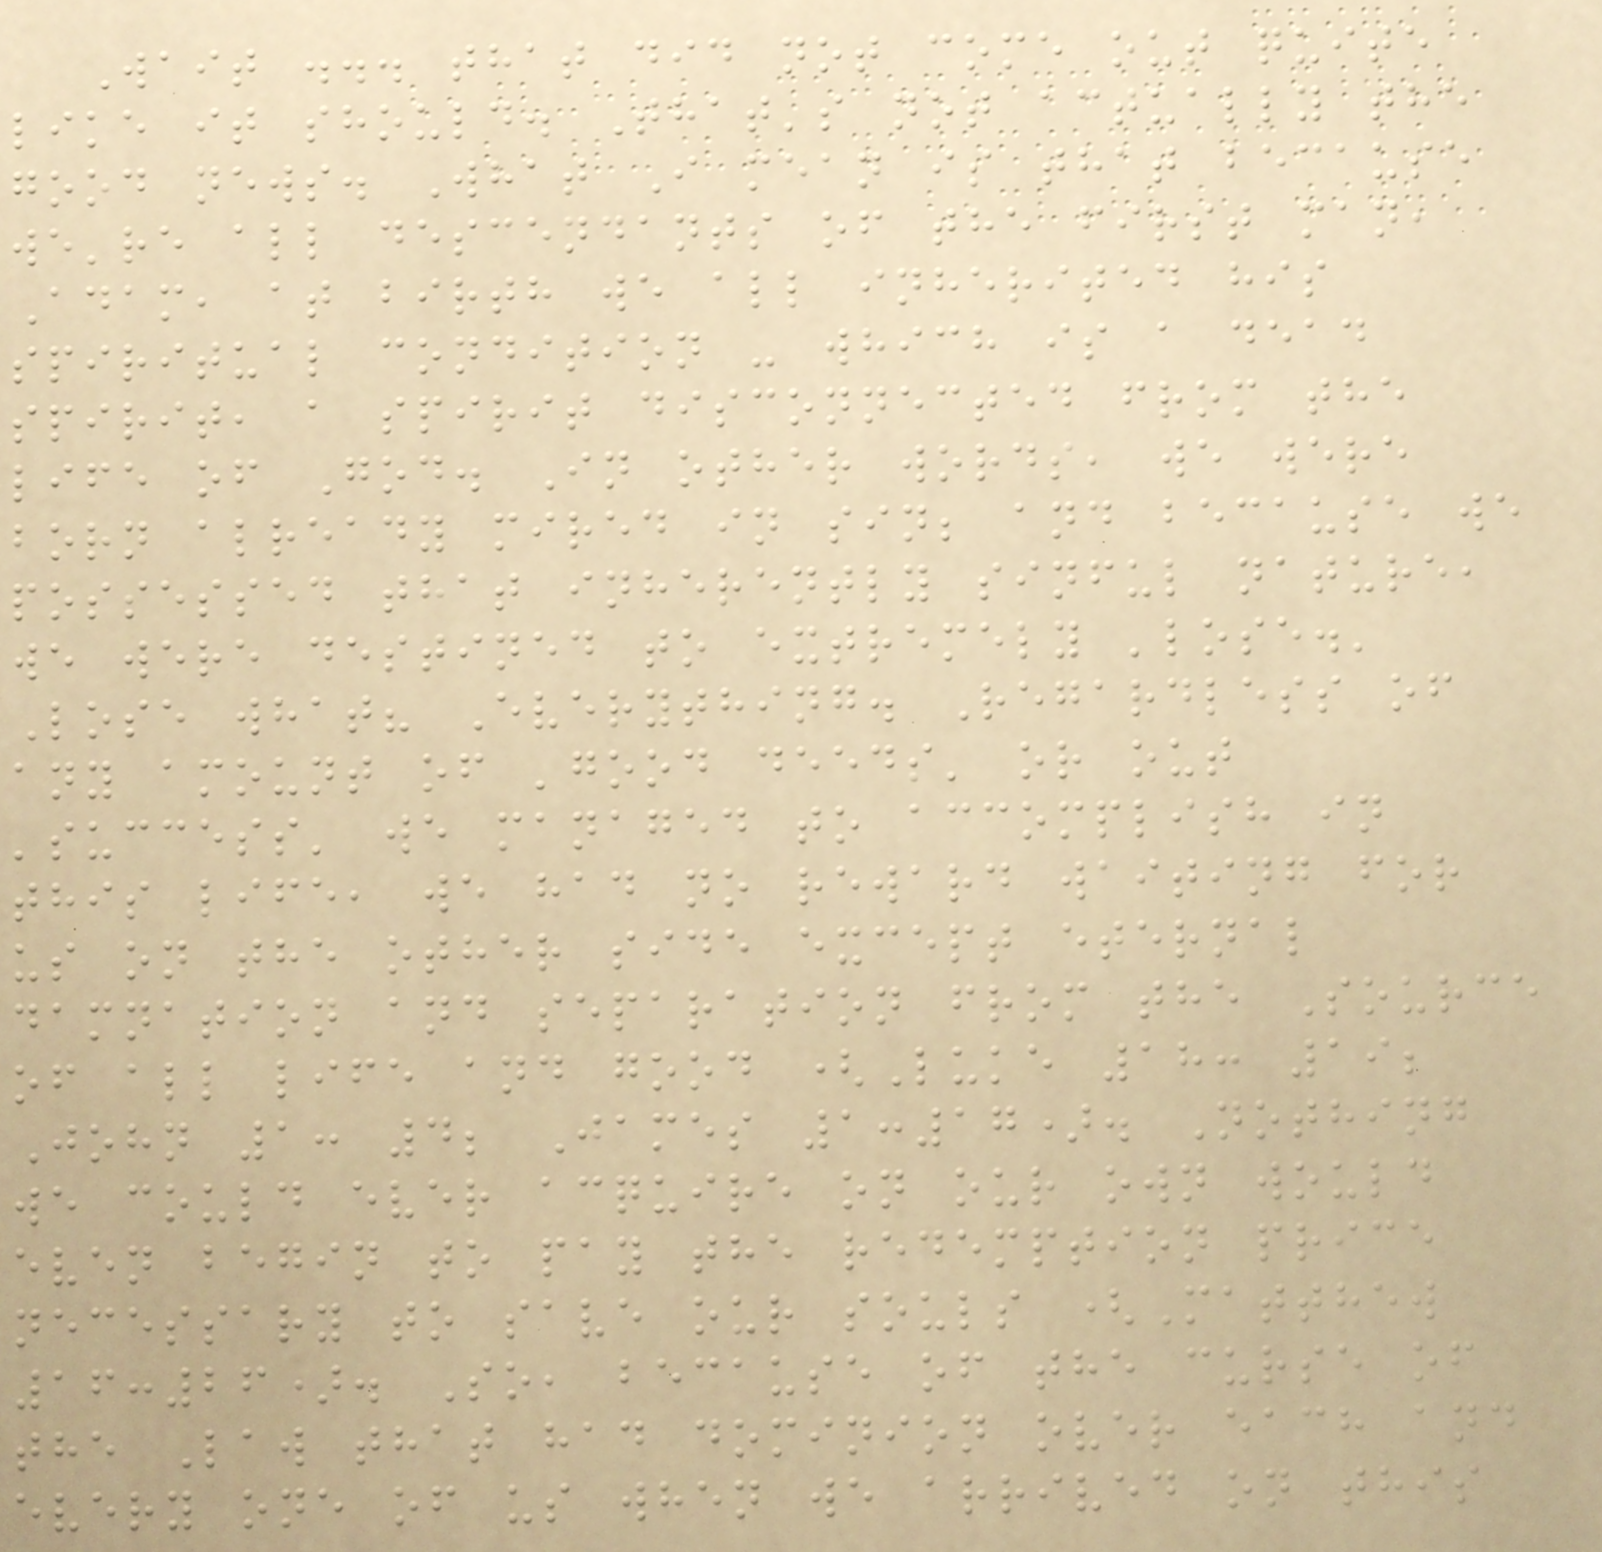Wait ... that did not come out quite
like it should. That's not actually the
good news. What I mean is that because
we're all descendants of the first man,
Adam, at birth we all inherited his
spiritual condition - which is a dead
spirit, a spirit disconnected from the
life of God. In other words, we were
born already mired in sin; and because we
possessed that inherently sinful nature,
we were destined to extremely 'lose.'
Lose what? Everything. Regardless of
any amount of 'good deeds' or out
'success' we managed to accomplish in
this life, we had no reward waiting for
us on the other side except eternal
damnation and separation from the Source
of all life and good (Luke 18: 19;
John 1: 4; James 1:17). Nothing
we could ever acquire on our own would
even begin to pay the redemption price
necessary to save our souls (Matthew
16:26). So, because of the curse of
the Law that had dominion over each and
every one of us when we arrived on this
